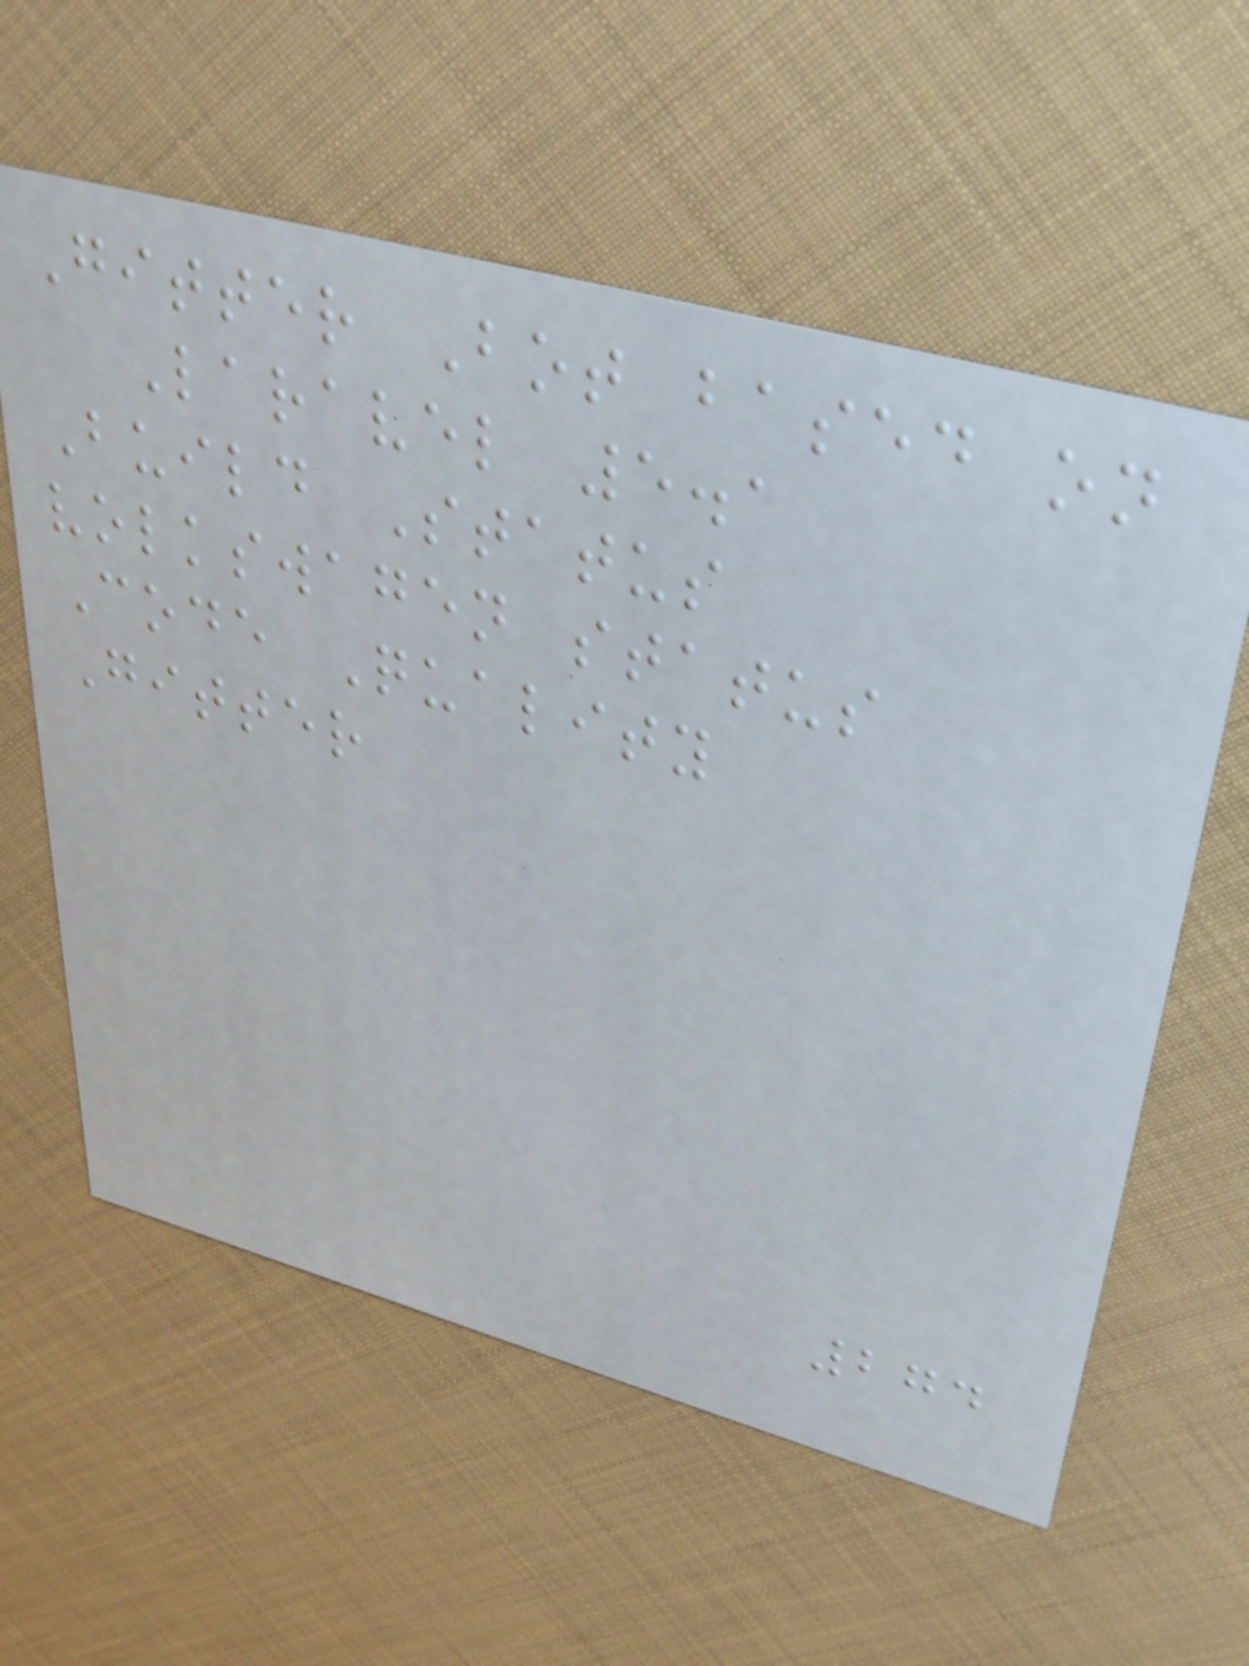Gitter Bot based on
Laravel 5.1
Build Status
volkswagen status
Code Quality
Gitter
274
